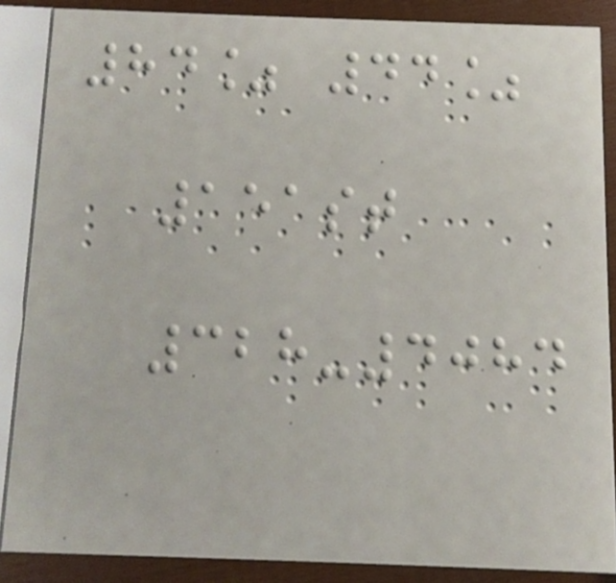84% 44%
151st
328-4084
